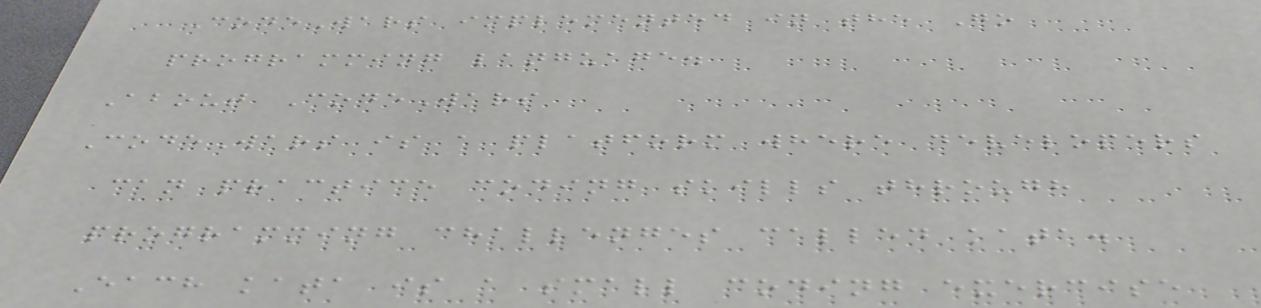CodeWars implemented in the Go
programming language.
About CodeWars
CodeWars is a platform where developers
can practice coding skills through
programming challenges called kata.
Each kata is a small coding exercise
